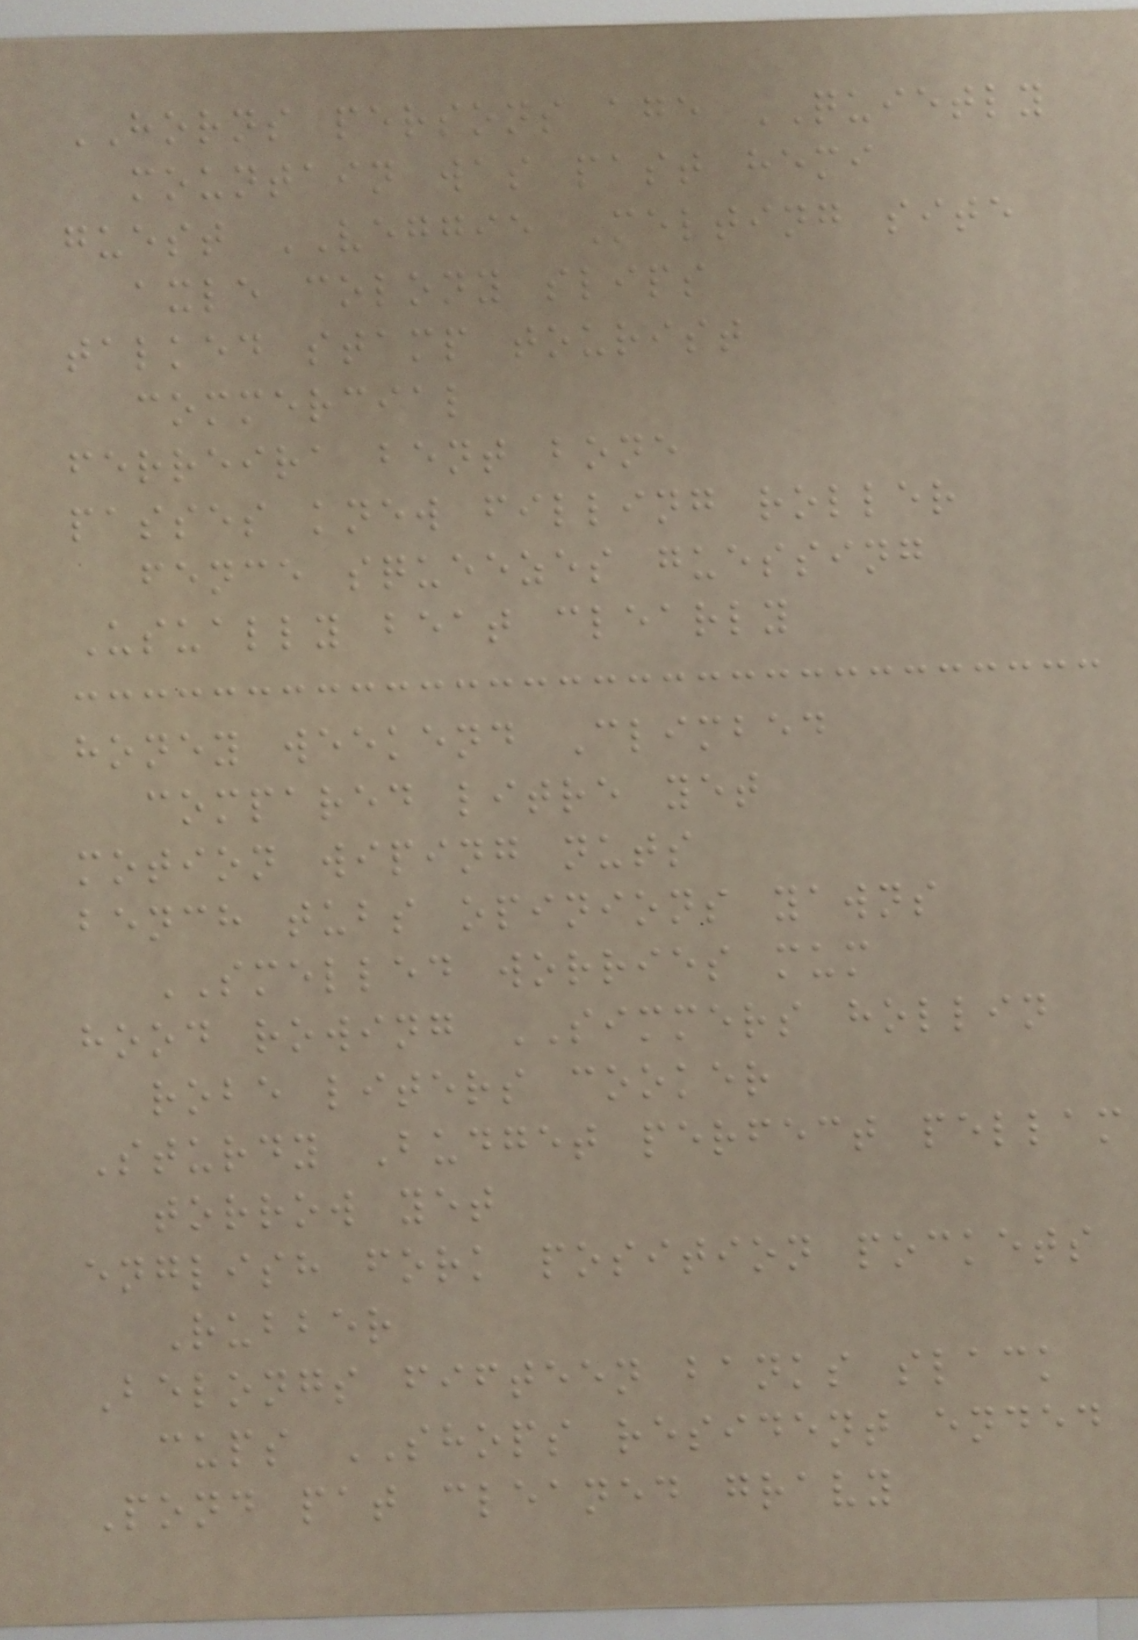HORNS persons age QUIETLY
mountain was past hemi
guest VEGGIE Melting site
axle colony slips
talked stamp tourist
commercial
ferreira bent bone
passes knew filling roller
fence squeezes guessing
Usually beat clearly
honey weekend Climbed
compared litre yet
motion wiping nuts
bench tubs opinions yawns
SMELLED worries mum
hood rowing SIMMERS hollin
robe liters cooker
Sturdy Budget perfect pellam
torrow yet
english fork position pockets
Rubber
Belongs fifteen banks slack
cups SHOPS resident ended
Pond pat cleaned gravy
